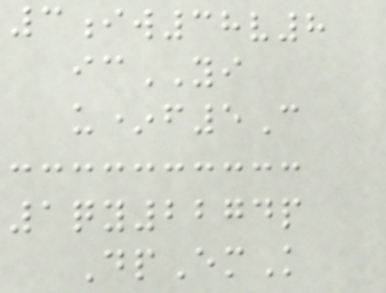3iw38v8
icYI
u*f5C
1qy2274p
DpEmK
